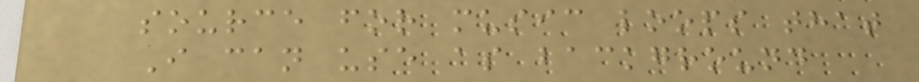source for music loops that
I can use as background
